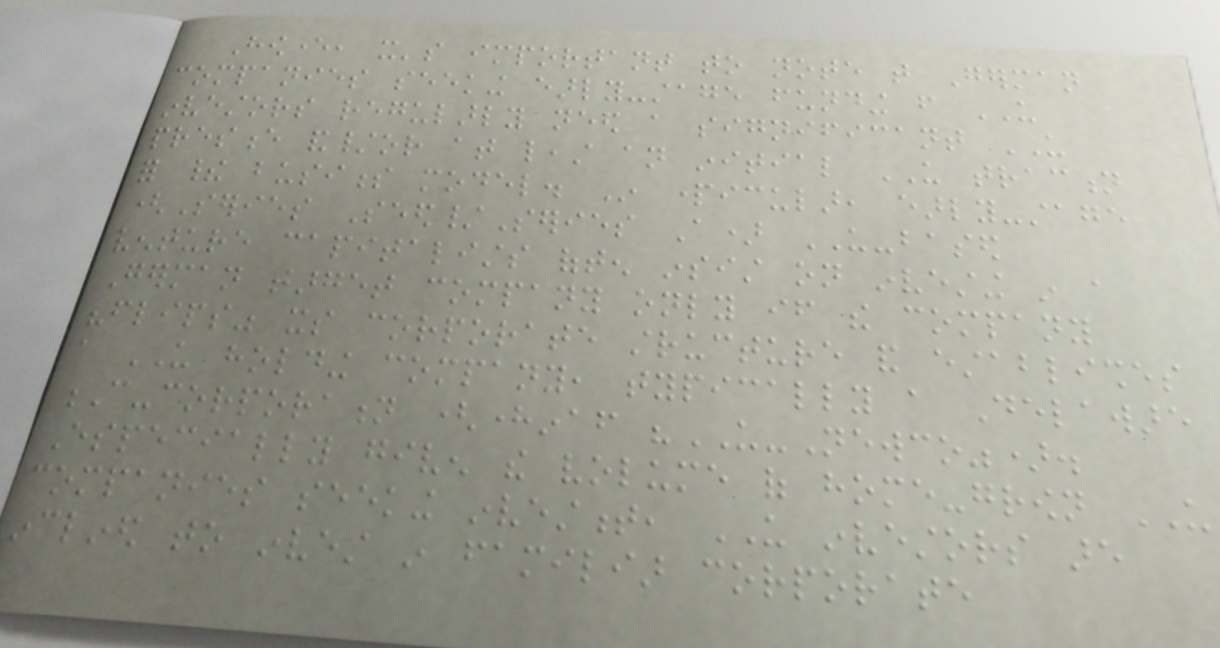However, it's important to note that German
companies seeking early-stage funding from US
investors regularly need a significant US
presence and/or at least an initial US traction
for their business model. In particular, early-stage
(Series Seed/Series A) US-based
venture capitalists often insist on investing in a
German target company only if the company
"flips" its corporate structure and establishes
a US holding company, typically a Delaware
C-corporation (hereinafter "US-Newco").
Especially given the volume of home-grown US
companies seeking investment, US investors are
inclined to invest in familiar corporate
